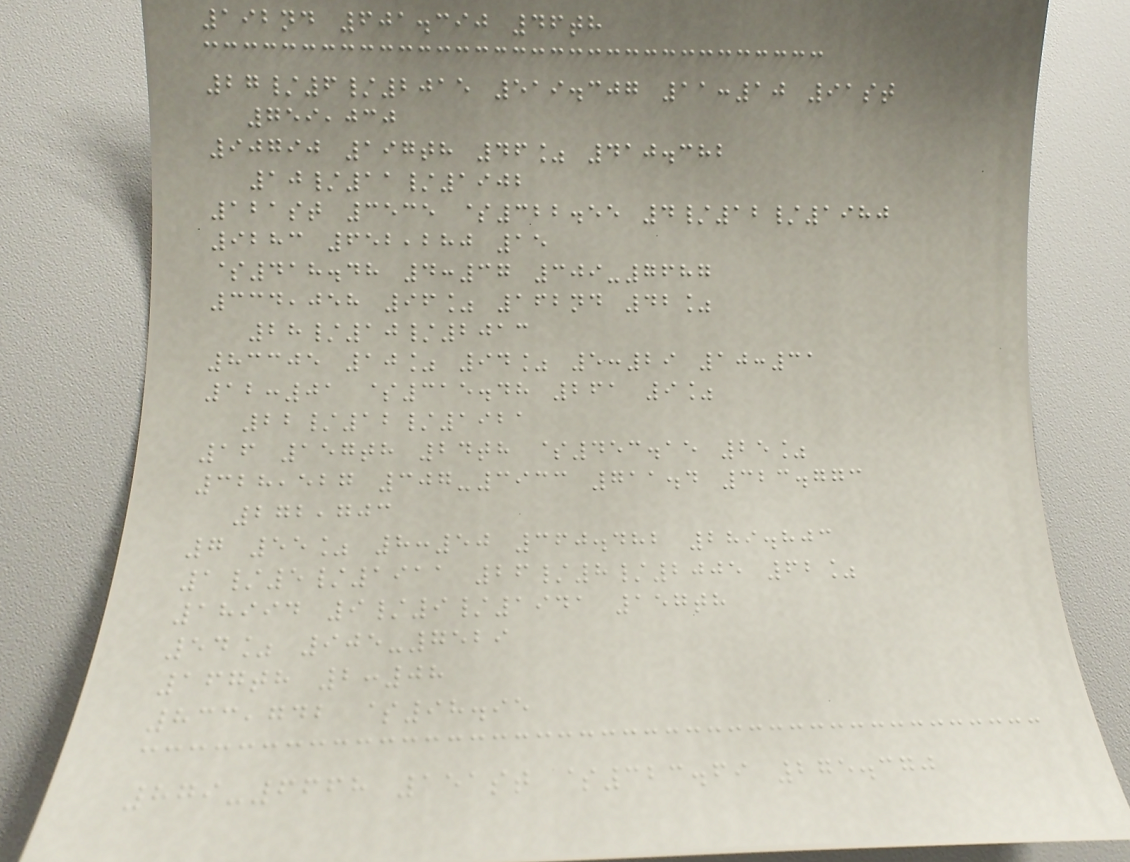192nd 601.390 46th
27/6/2015 519.307 11:10 91st
759,030
90790 197th 46% 410.382
10/11/1902
121st 3535 $322.55 4/12/1980
9283 652,280 15
$418.48 4:37 309-7687
334,058 96% 162nd 42%
28/10/2013
83305 10% 94% 5:29 10:31
12:01 $315.48 261 9%
22/12/1921
16 157th 24th $453.15 25%
328,527 307-3933 711.4 323.773
272,703
7 55% 8:50 360.482 289.803
1/5/1911 26/8/2005 62%
18994 9/9/1941 157th
54% 905-7529
167th 2:08
833,742 $98.95
879-6668 151st $323.69 275.370
